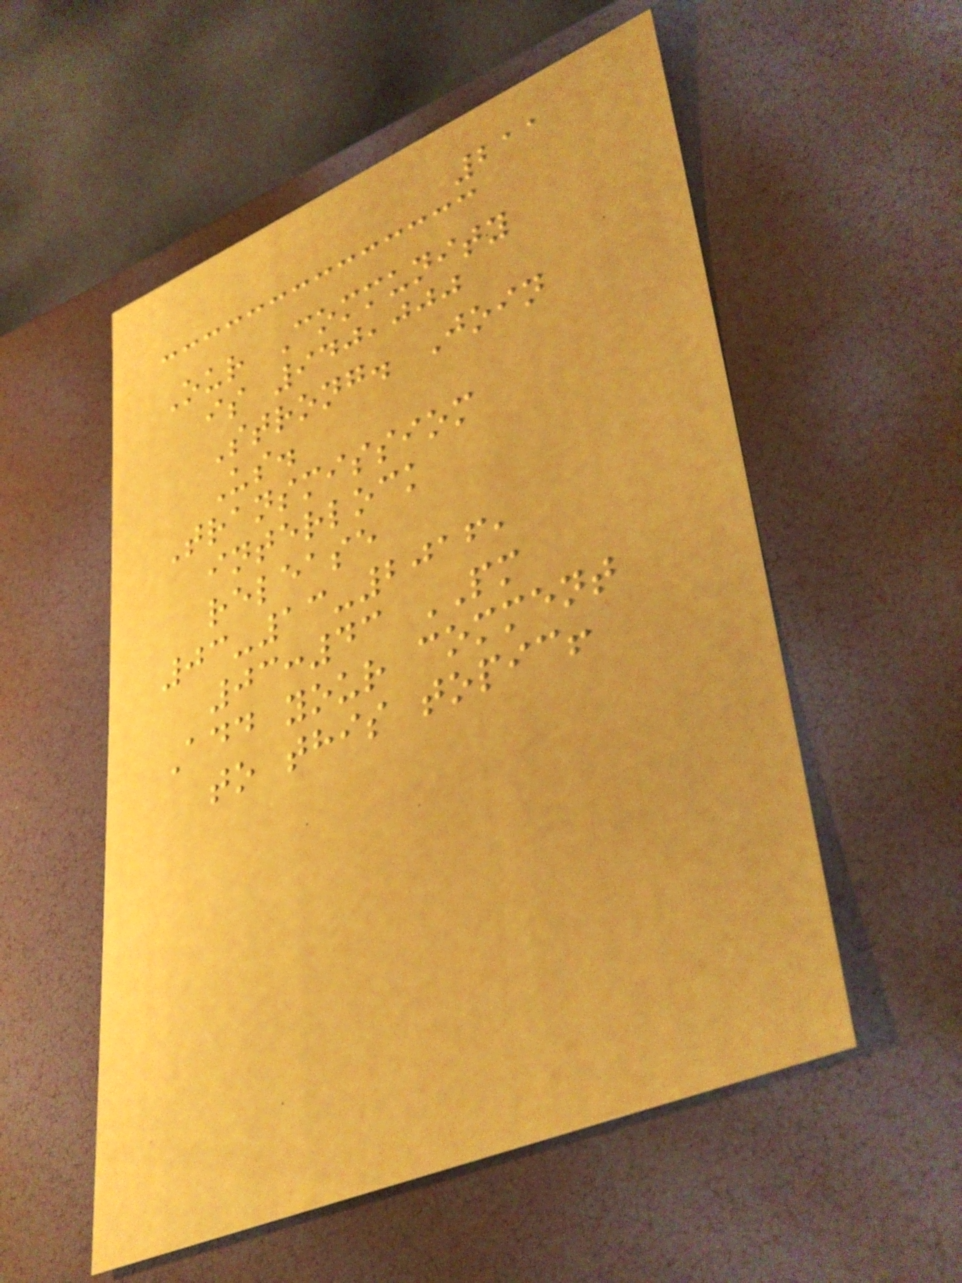211
Our Community
is 940,000
Strong. Join
Us.
Transmissiom
interlock
release
03-13-2016,
03:43 PM
Add your comment
to this topic!
